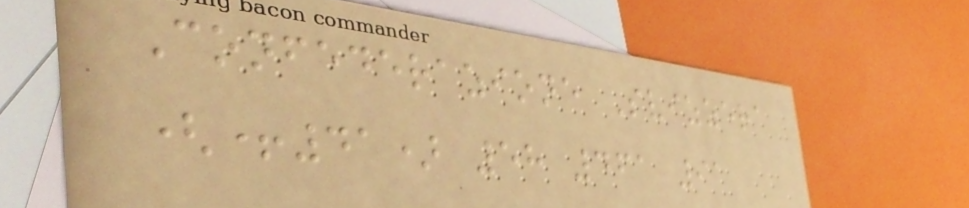Confederazione Svizzera
(+41) 58 461 91
